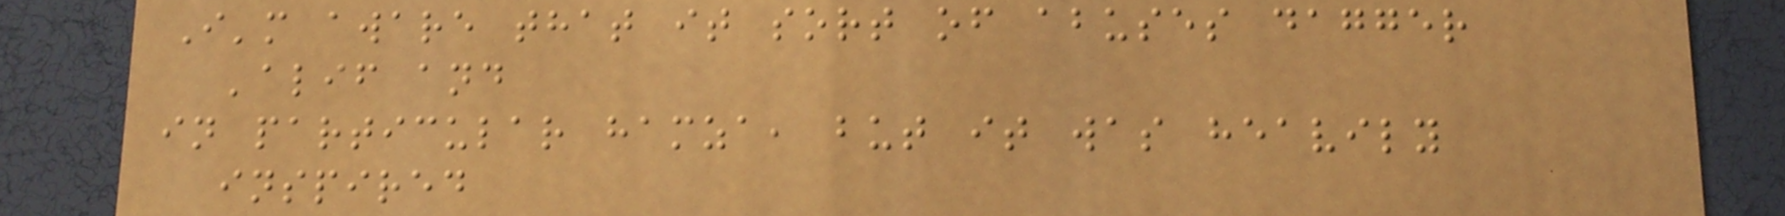I'm aware that it sort of abuses dagger
'alif and
in particular hamza, but it was heavily
inspired
